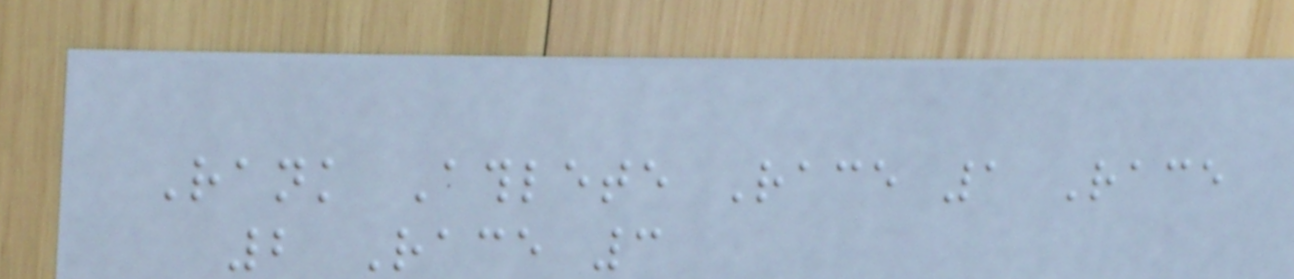Rank Athlete Race 1 Race
2 Race 3
